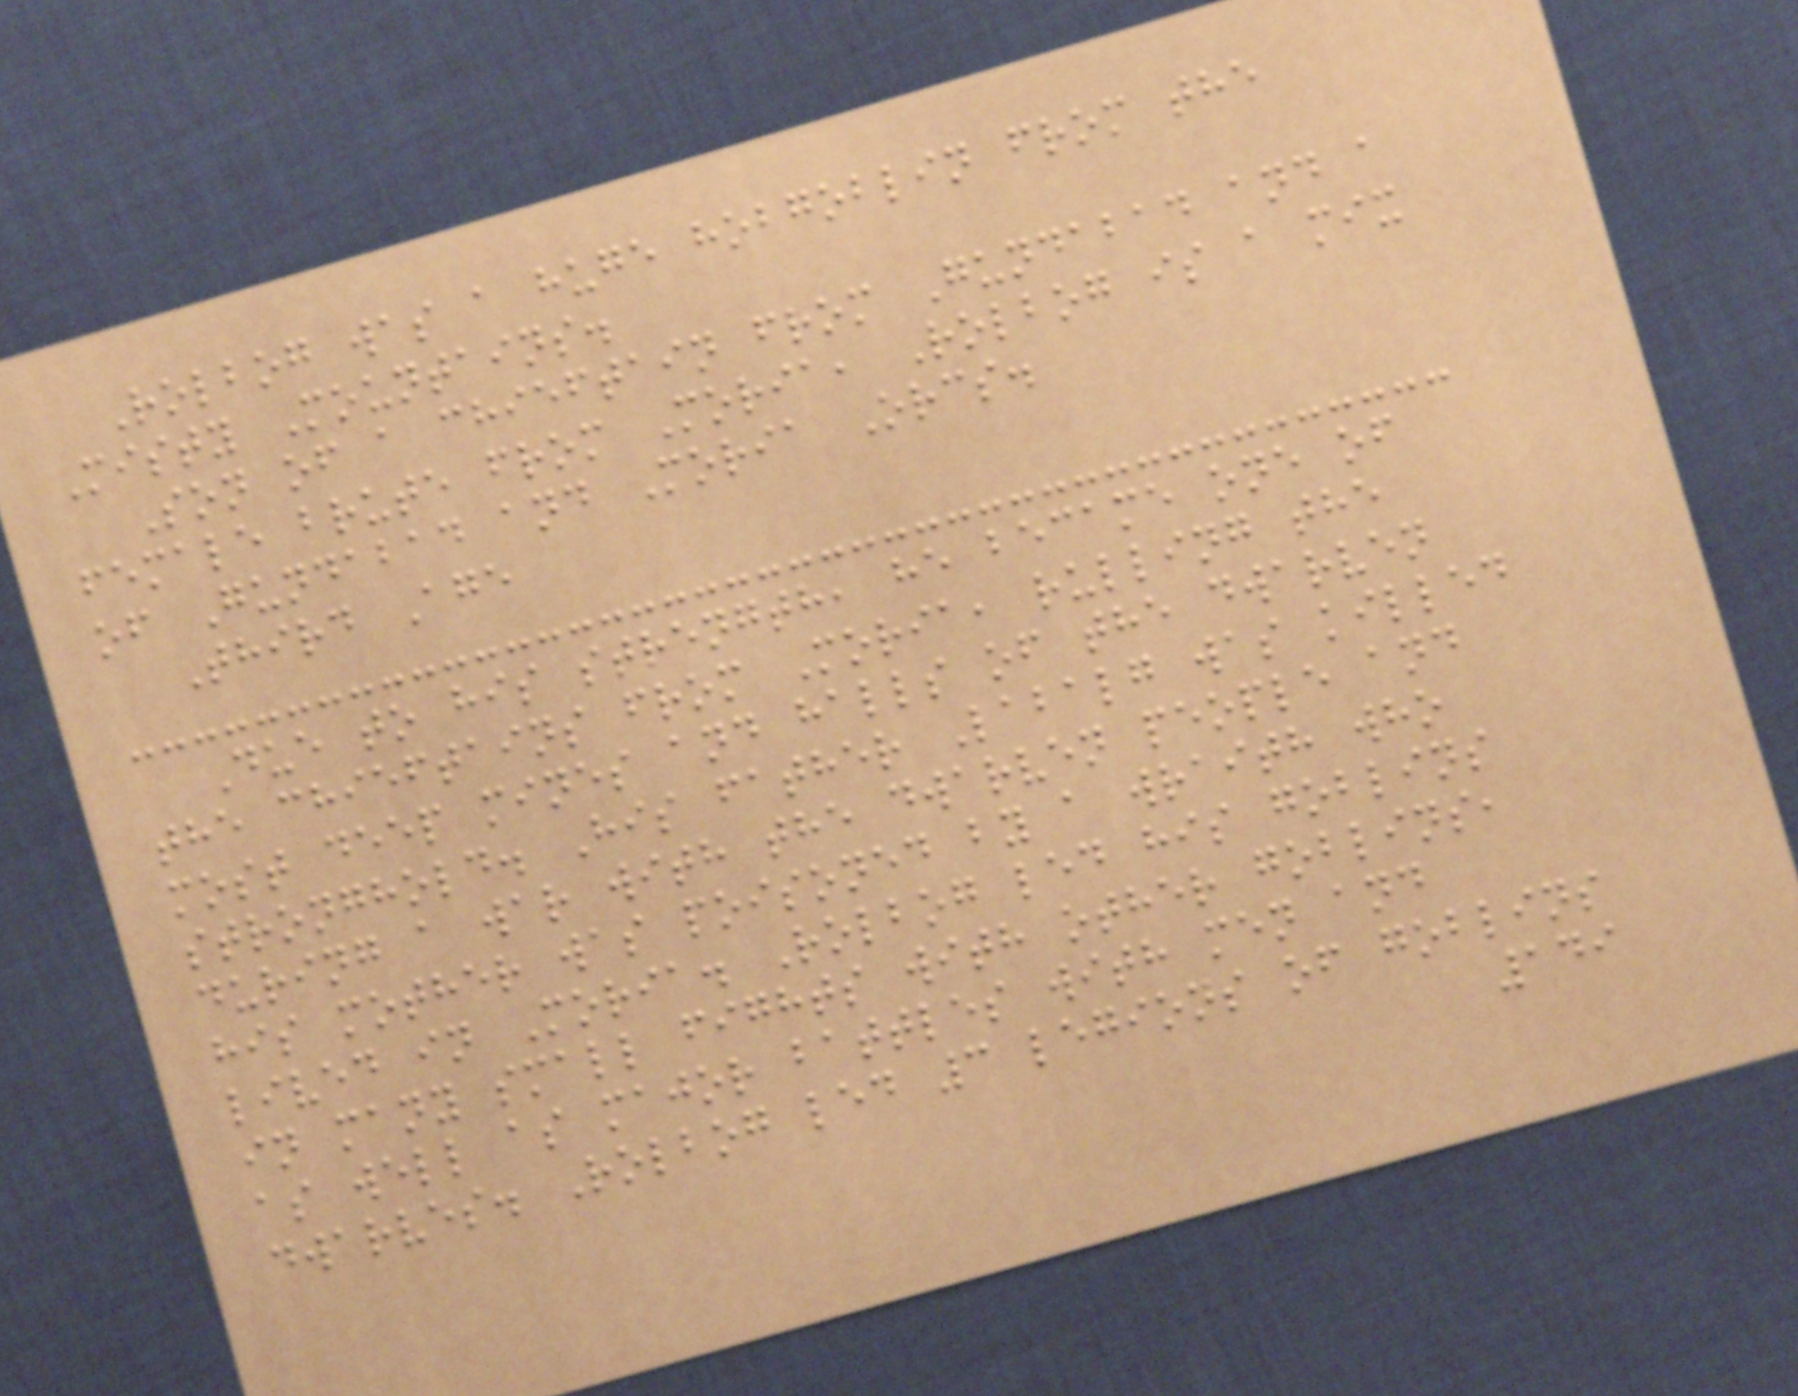Rolbog was a huge hobgoblin from the
Misty Mountains.
Son of a chieftain from Gundabad and a
female brute from Moria, Rolbog is a mix
of Gundabad and Moria Orcs.
Third Age
Due to his strength, he became one of
the chieftains from Moria, rulling the
most deep mines and halls of the dwarven
stronghold. His father Labalg was killed
during a war with the dwarven people and
his mother was poisoned by a wraith who
lived in Moria. Rolbog led his goblins
in many small fights with other goblins,
as well as major battles with men and
dwarves. Rolbog led 3 legions of goblins
149
